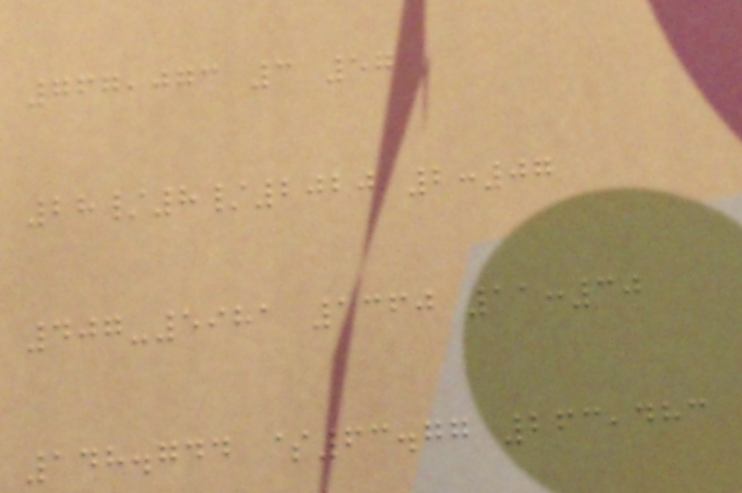767,073 3 57
28/8/2020 2:07
407-5981 1360 11:30
148.744 $63.77 263,483
